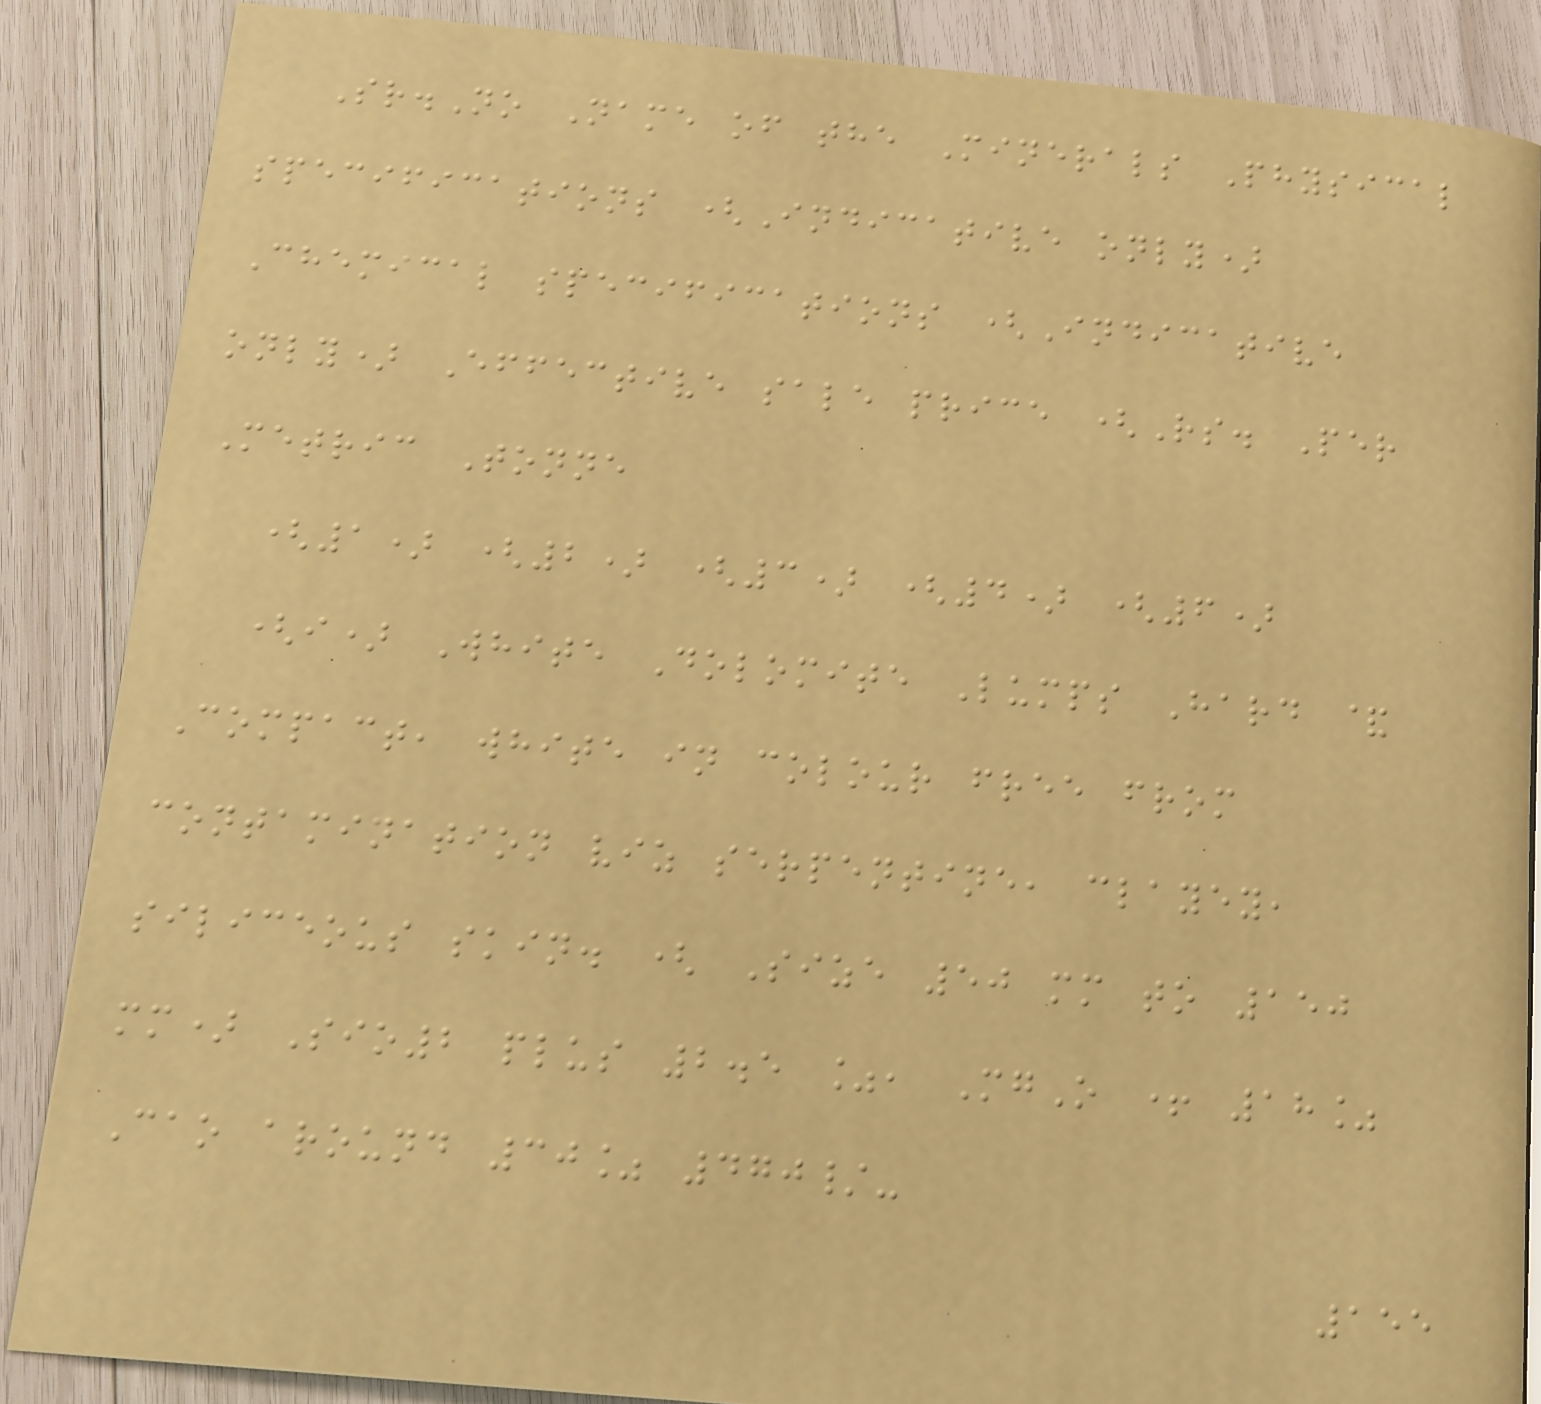Sr.No Name of the Minerals Physical
specifications (Indicative only)
Chemical specifications (Indicative
only) Effective sale price (Rs. Per
Metric Tonne
(1) (2) (3) (4) (6)
(i) White Dolomite Lumps Hard &
Compact, white in colour free from
contamination viz serpentine, clayey,
siliceous skin. ( Size 50 mm to 150
mm) Sio2 plus 2.5 %, MgO + 18%
Cao around 30% 470/-
155
